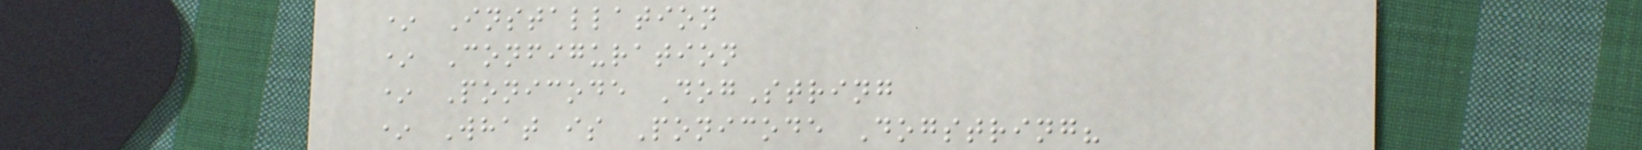* Installation
* Configuration
* Ponicode DogString
* What is Ponicode Dogstring?
